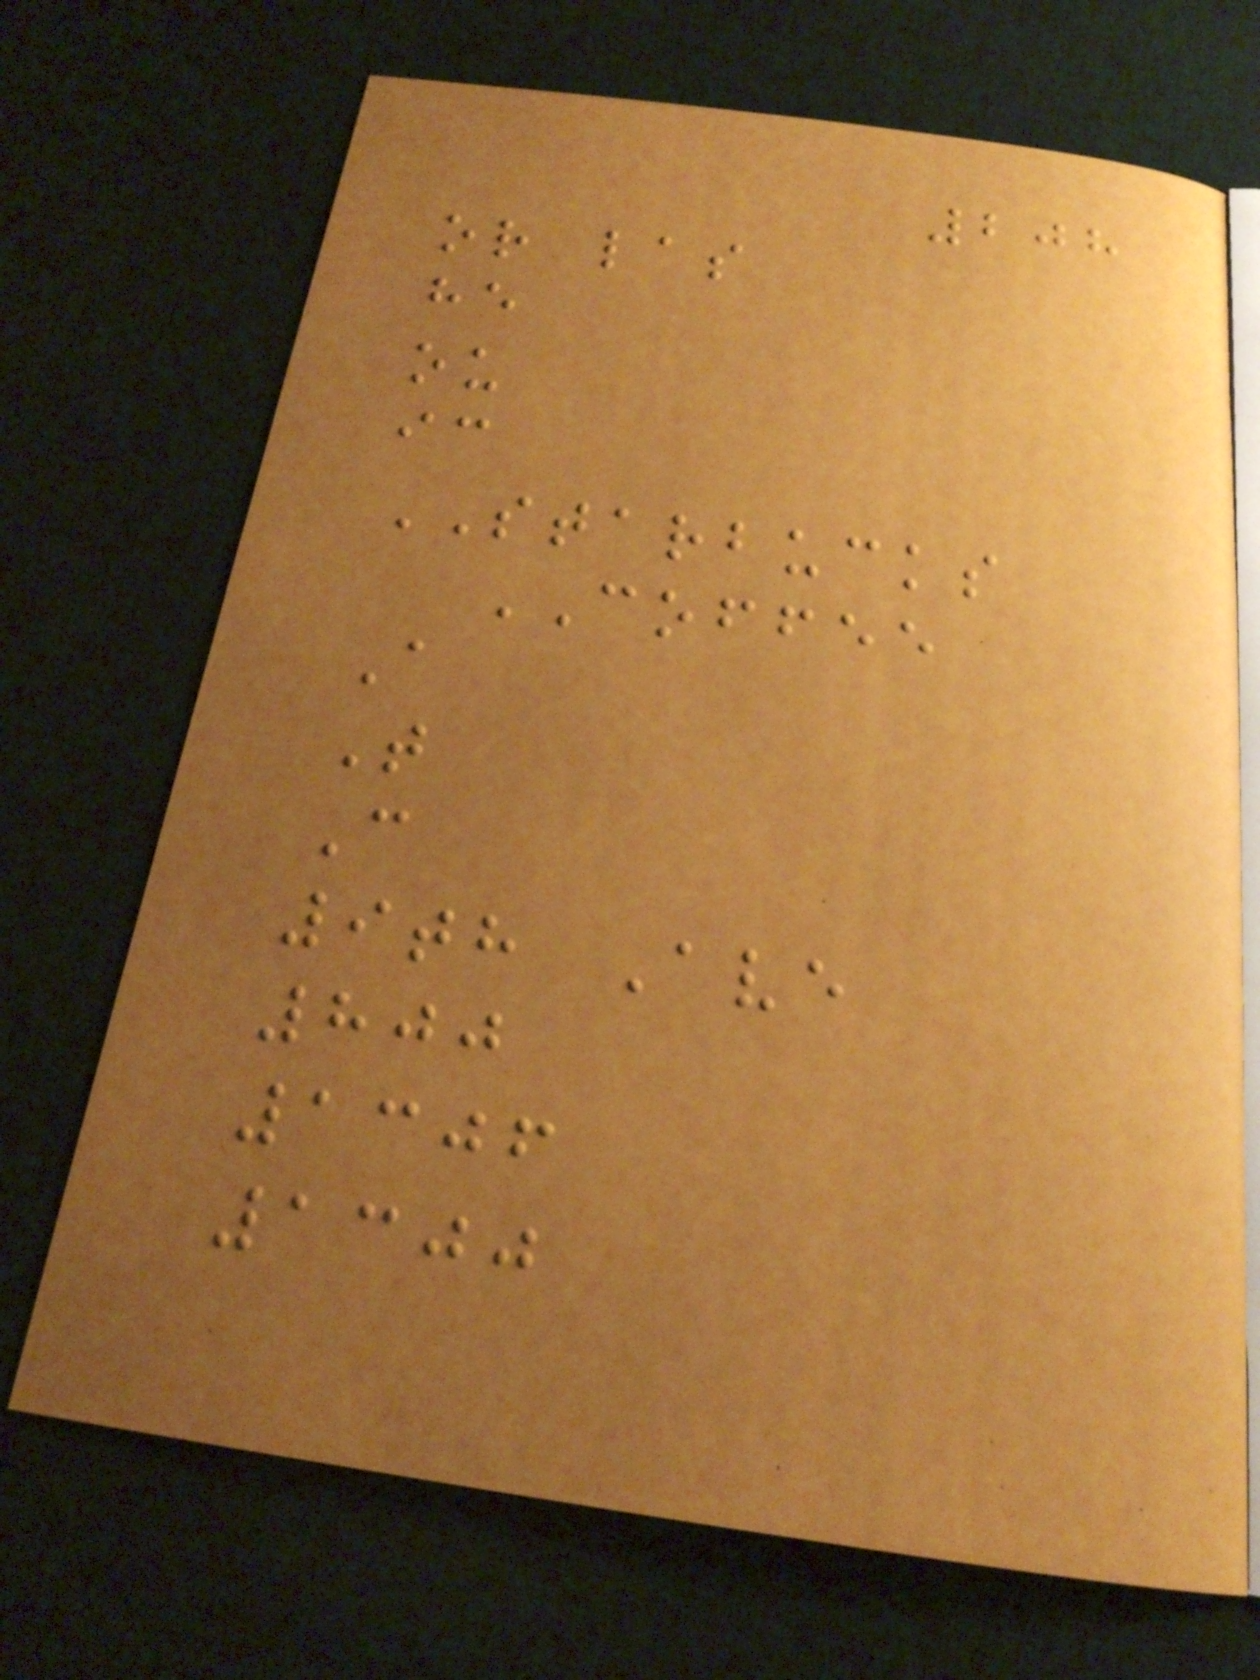208
or las
he
ou
ic
STARBUCKS
COFFEE
A
T
C
9th Ave
800
1306
1300
